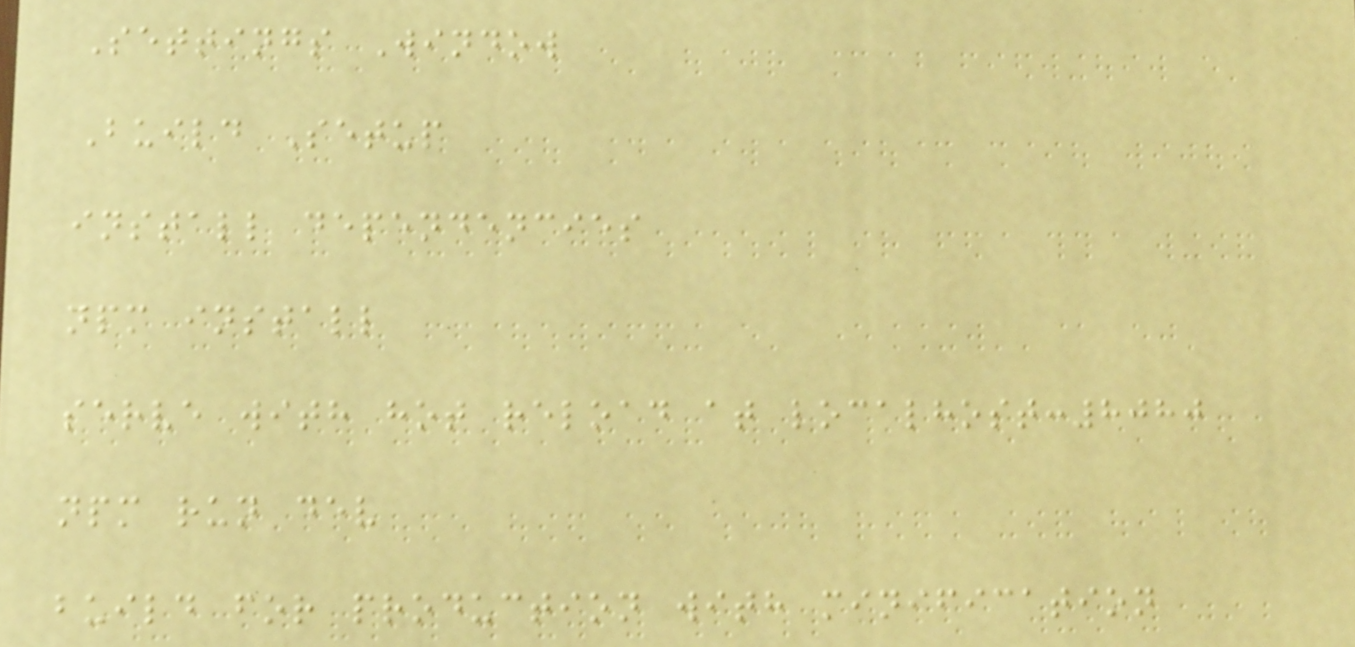Settings Window
Build Setup
install dependencies
npm install
serve with hot reload at localhost:8080
npm run dev
build for production with minification
